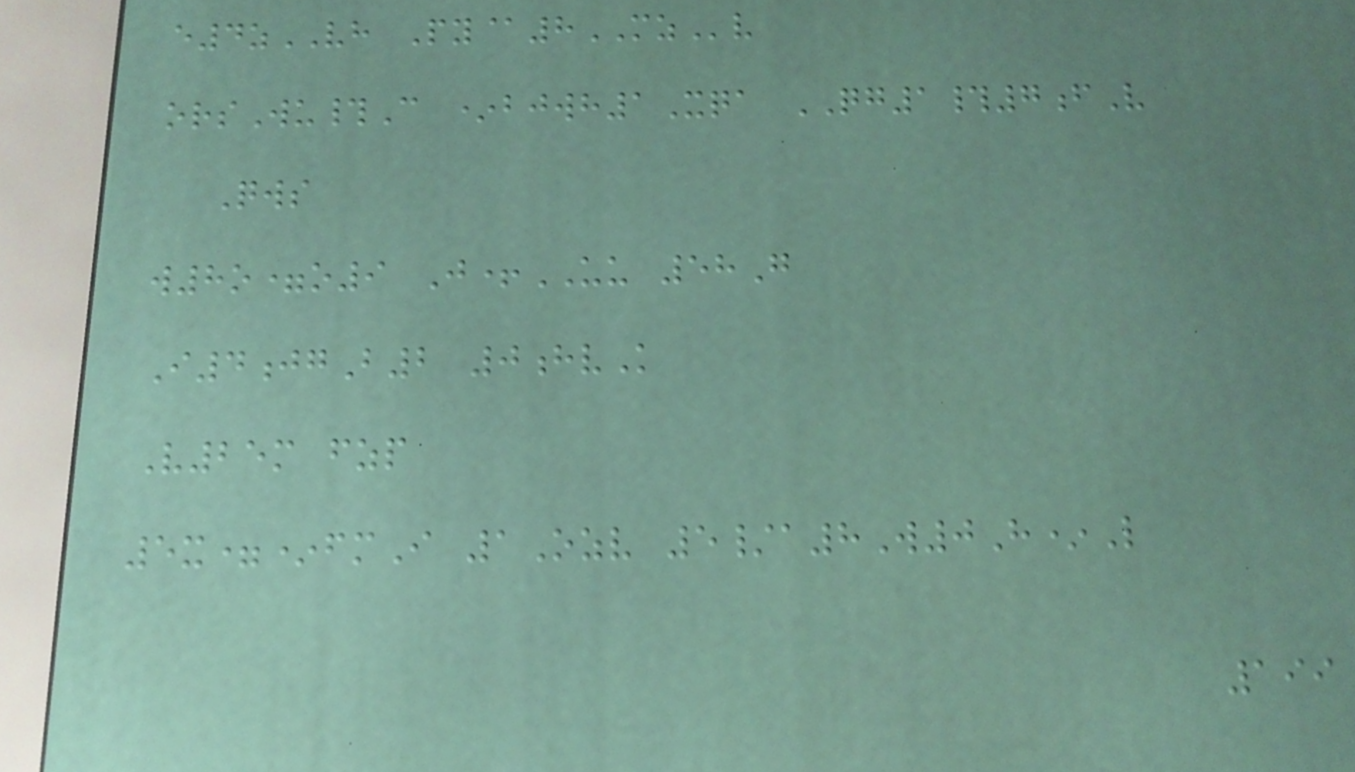e4zVH Py@8MZv
orsWu#C *bjwh1Xqa QG1#7fV
Qws
w8o=o9 J+UU 58G
I4jgB2 0hvK
V25m fzp
5x=*fmI 1Ozv 5/a8W0H*L
199
